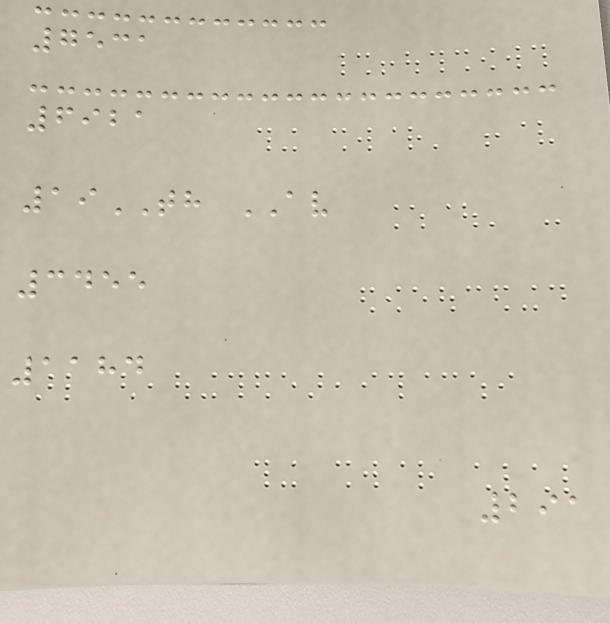7531
6921
19TH AV
3455
1184
291
